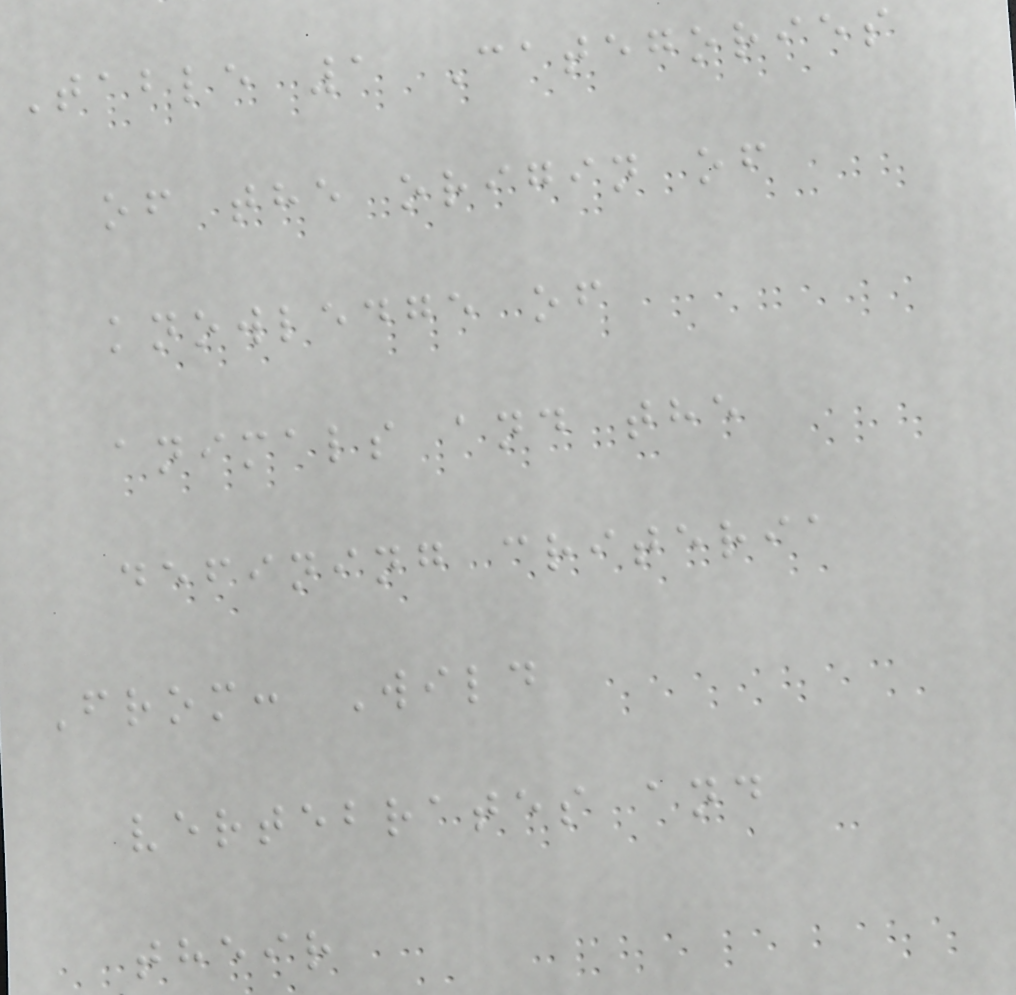Table 1 Categories
of the origin of
knowledge of
animals and the
defining criteria
From: Wild
vertebrates and
their
